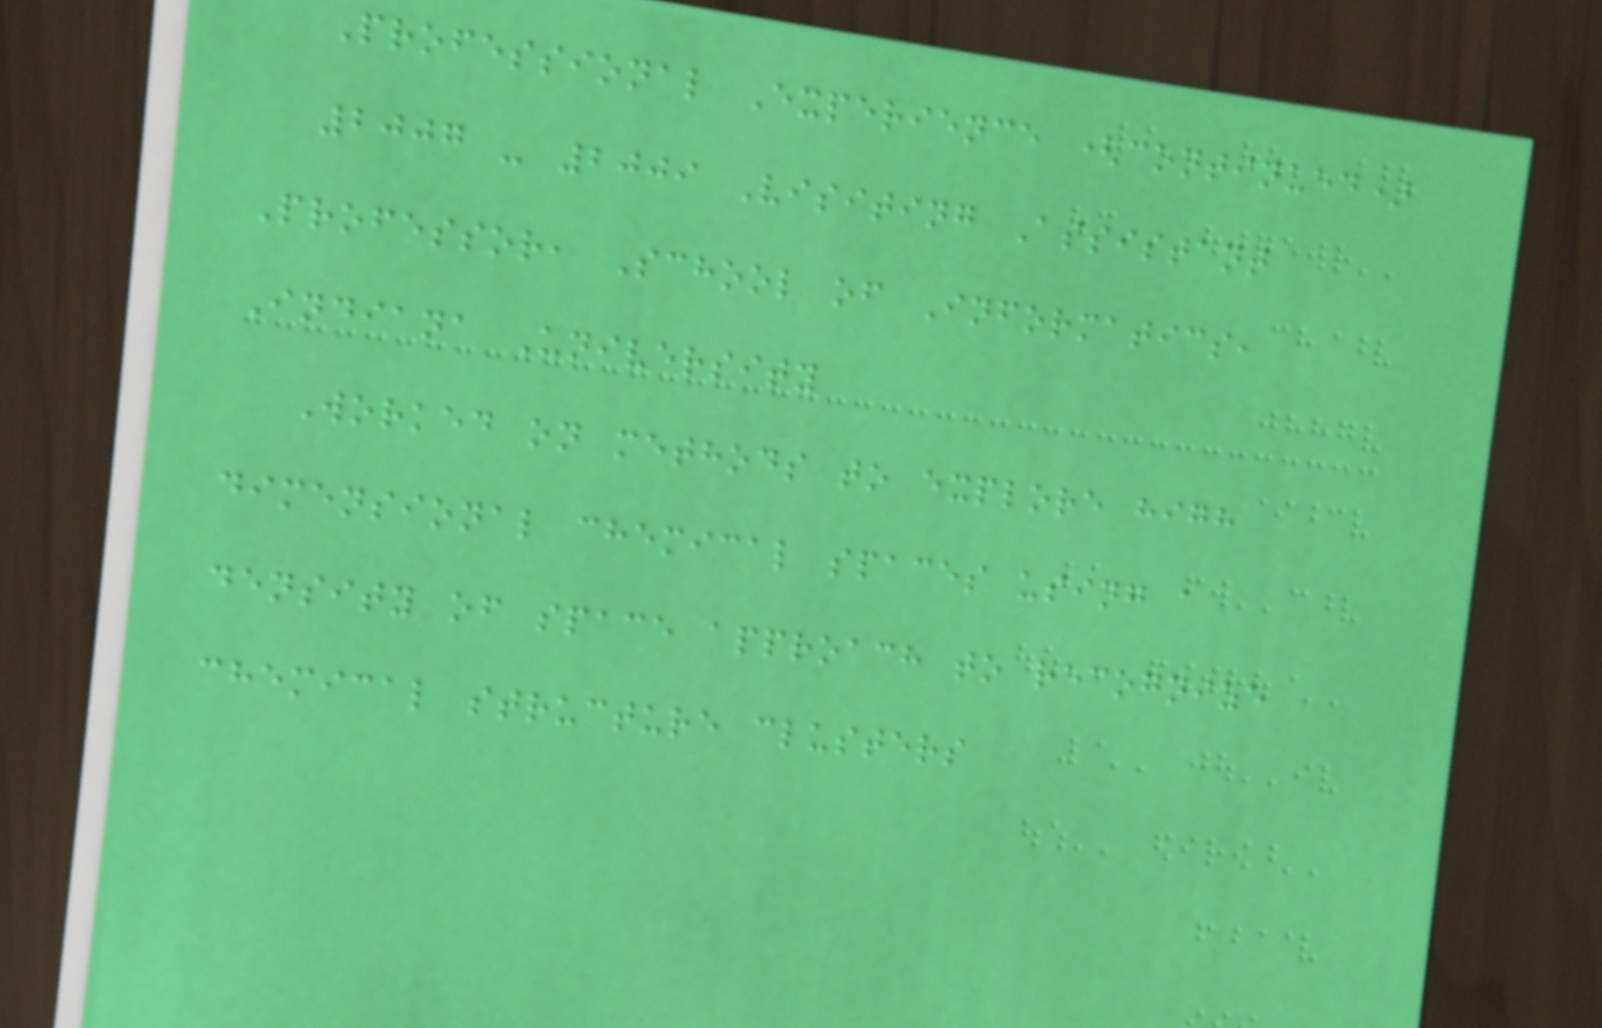Professional Experience (continued)
2007 - 2009 Visiting Assistant
Professor, School of Informatics,
Indiana University
Worked on methods to explore high
dimensional chemical spaces using a
density of space approach to recognize
chemical structure clusters
